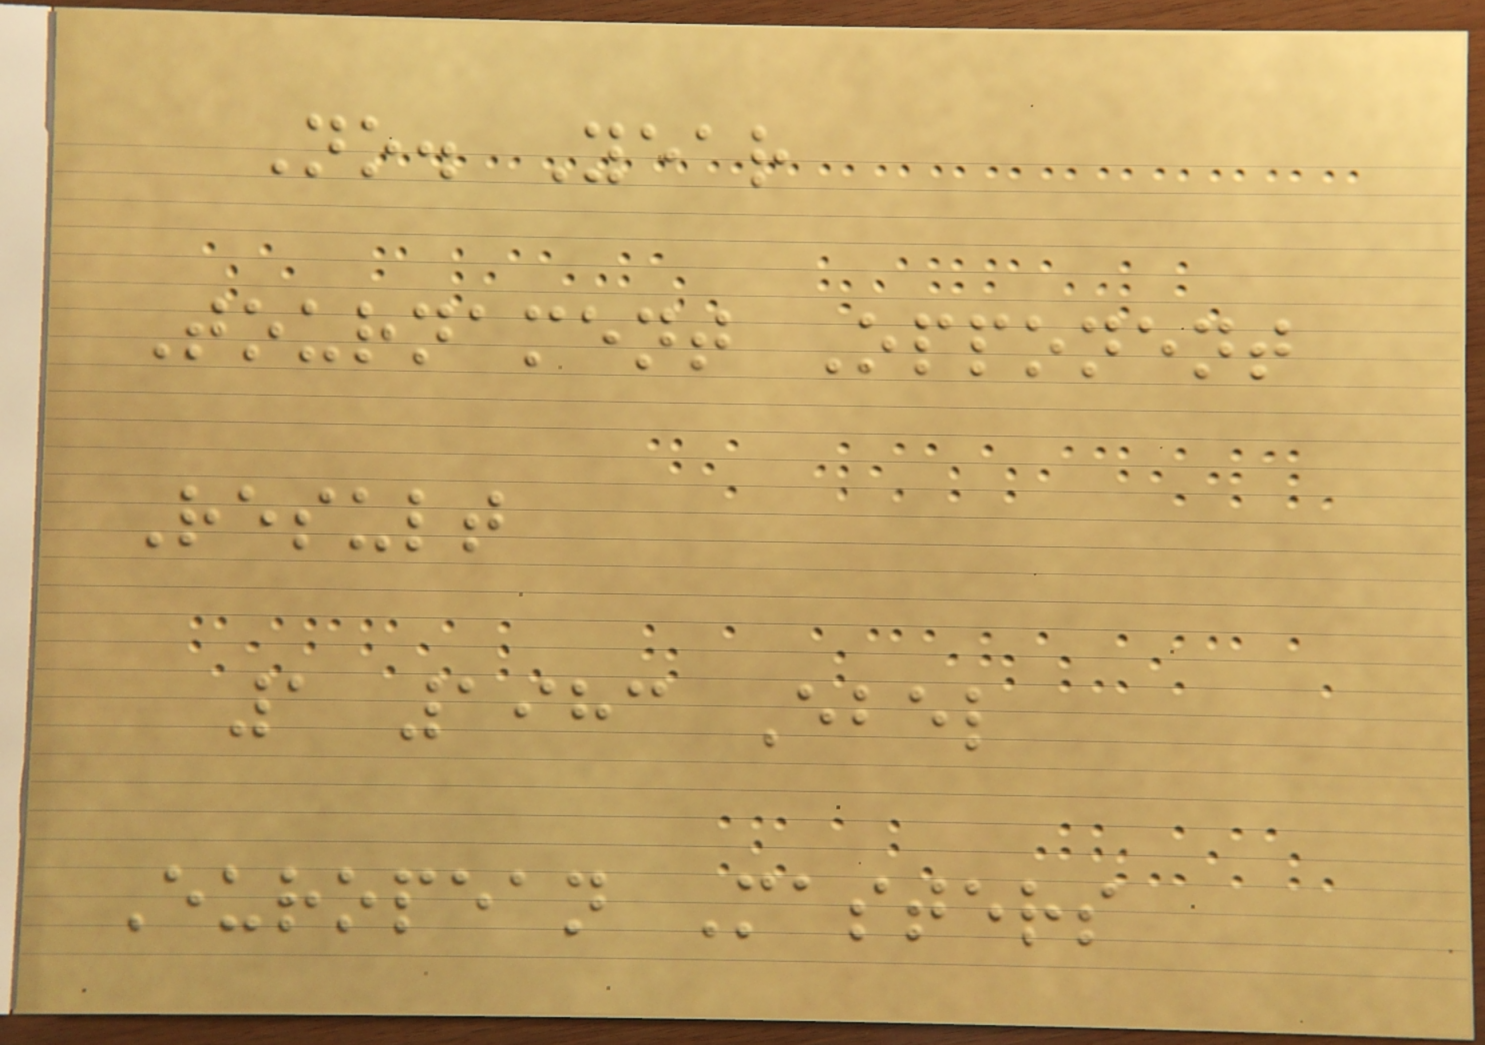No. Year
Tournament Opponent
Result
1 1983 Ebel
European Masters
